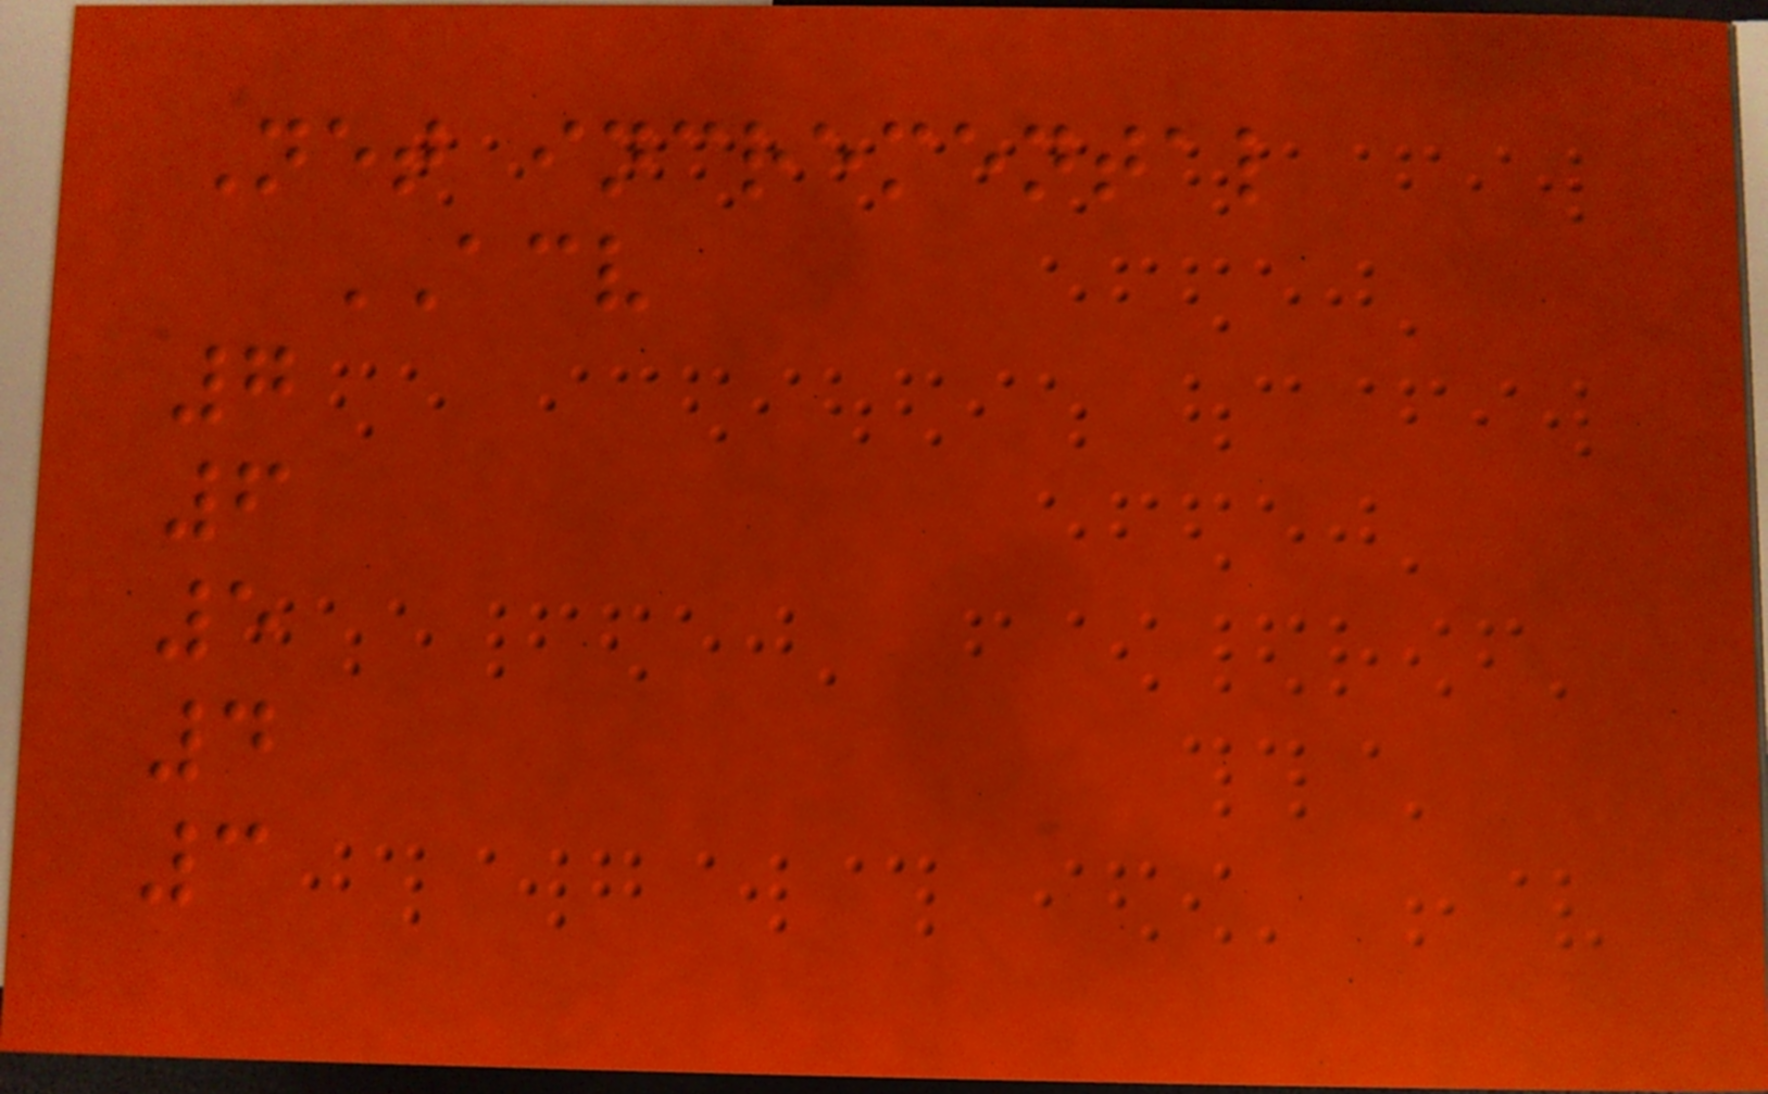Net incremental
ACV
7
6
5
4
3
